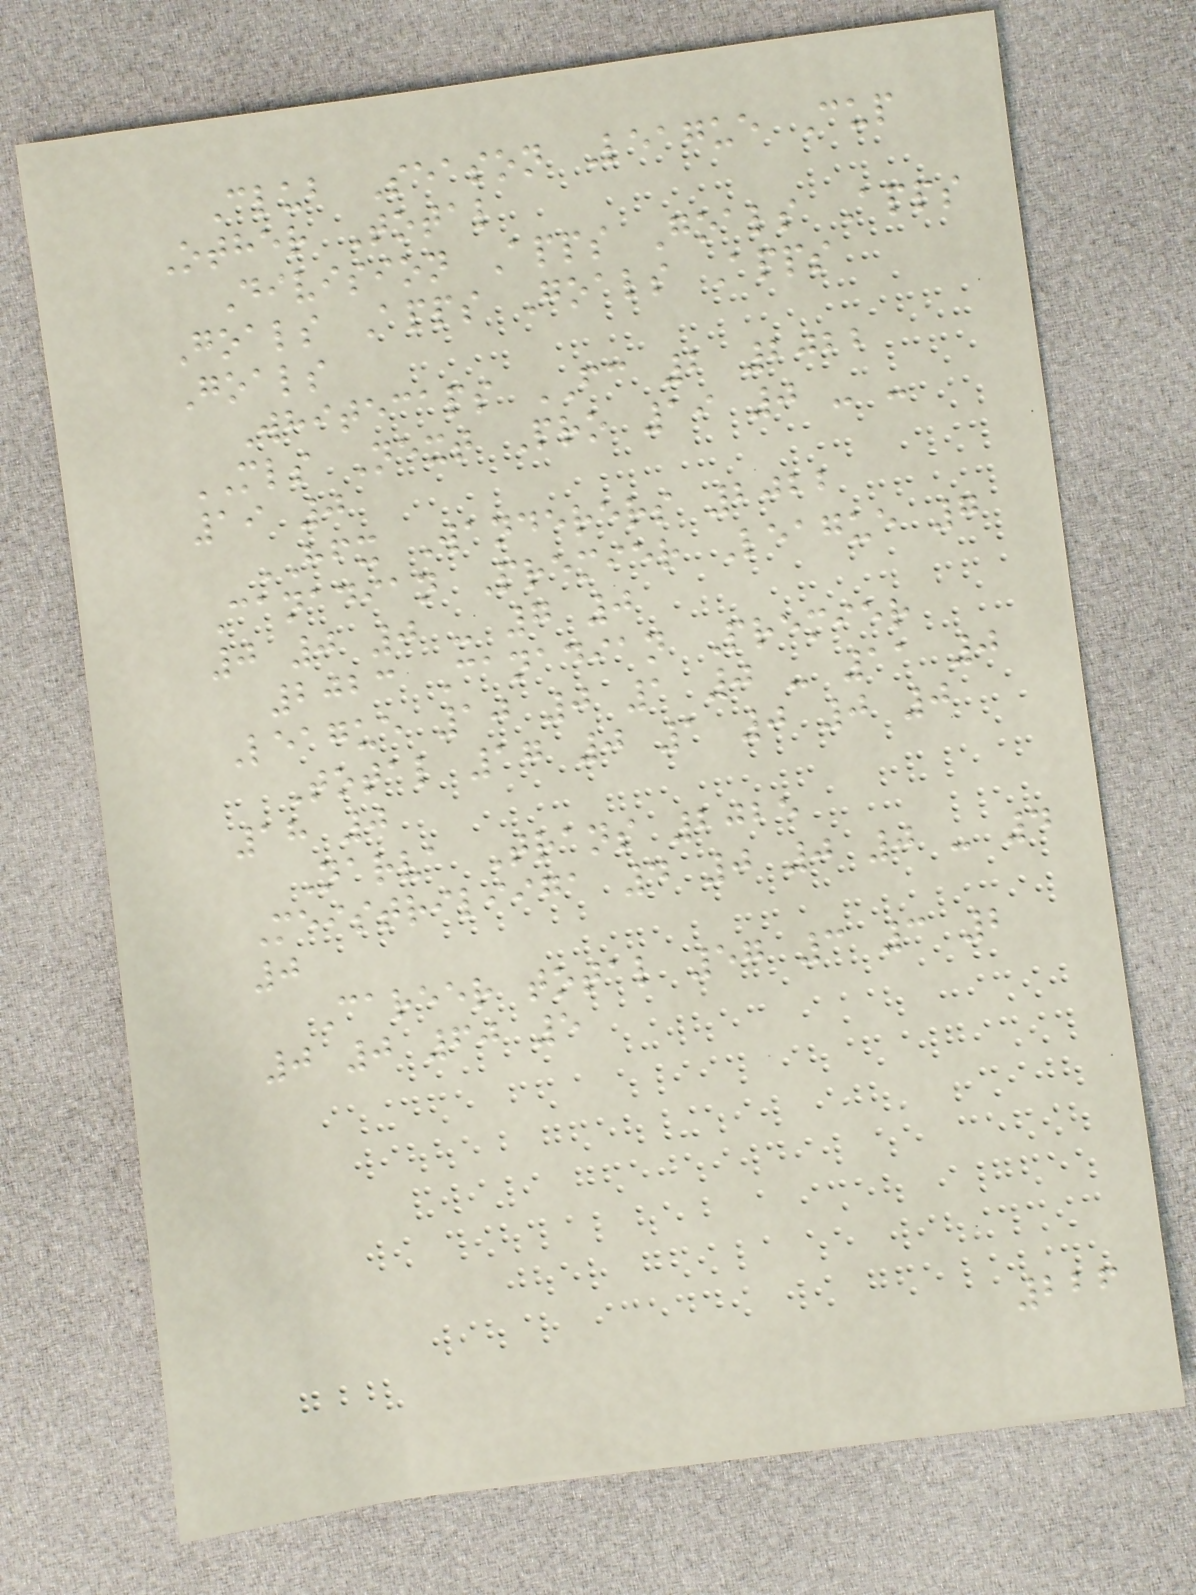Club Season League Cup
Other Total
Division Apps Goals Apps
Goals Apps Goals Apps
Goals
Whitecaps FC 2 2022
MLS Next Pro 19 0 - -
19 0
HFX Wanderers 2022
Canadian Premier League 7
0 0 0 - 7 0
2023 Canadian Premier
League 10 0 1 0 - 11 0
Total 17 0 1 0 0 0
18 0
Narva Trans 2025
Meistriliiga 4 0 0 0 - 4
0
Career total 57 3 3 2
0 0 60 5
226
